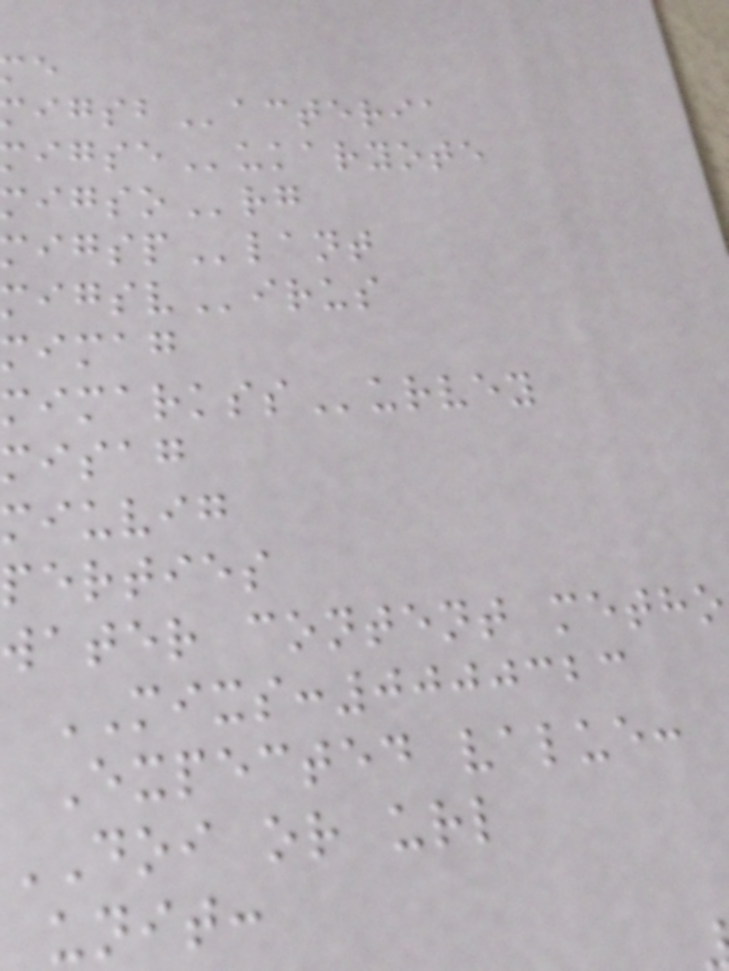acteria
ukaryote
mimag
misag
miuvig
perties
water content metho
MIXS:0000323
Expected value:
DOI or url
unit:
